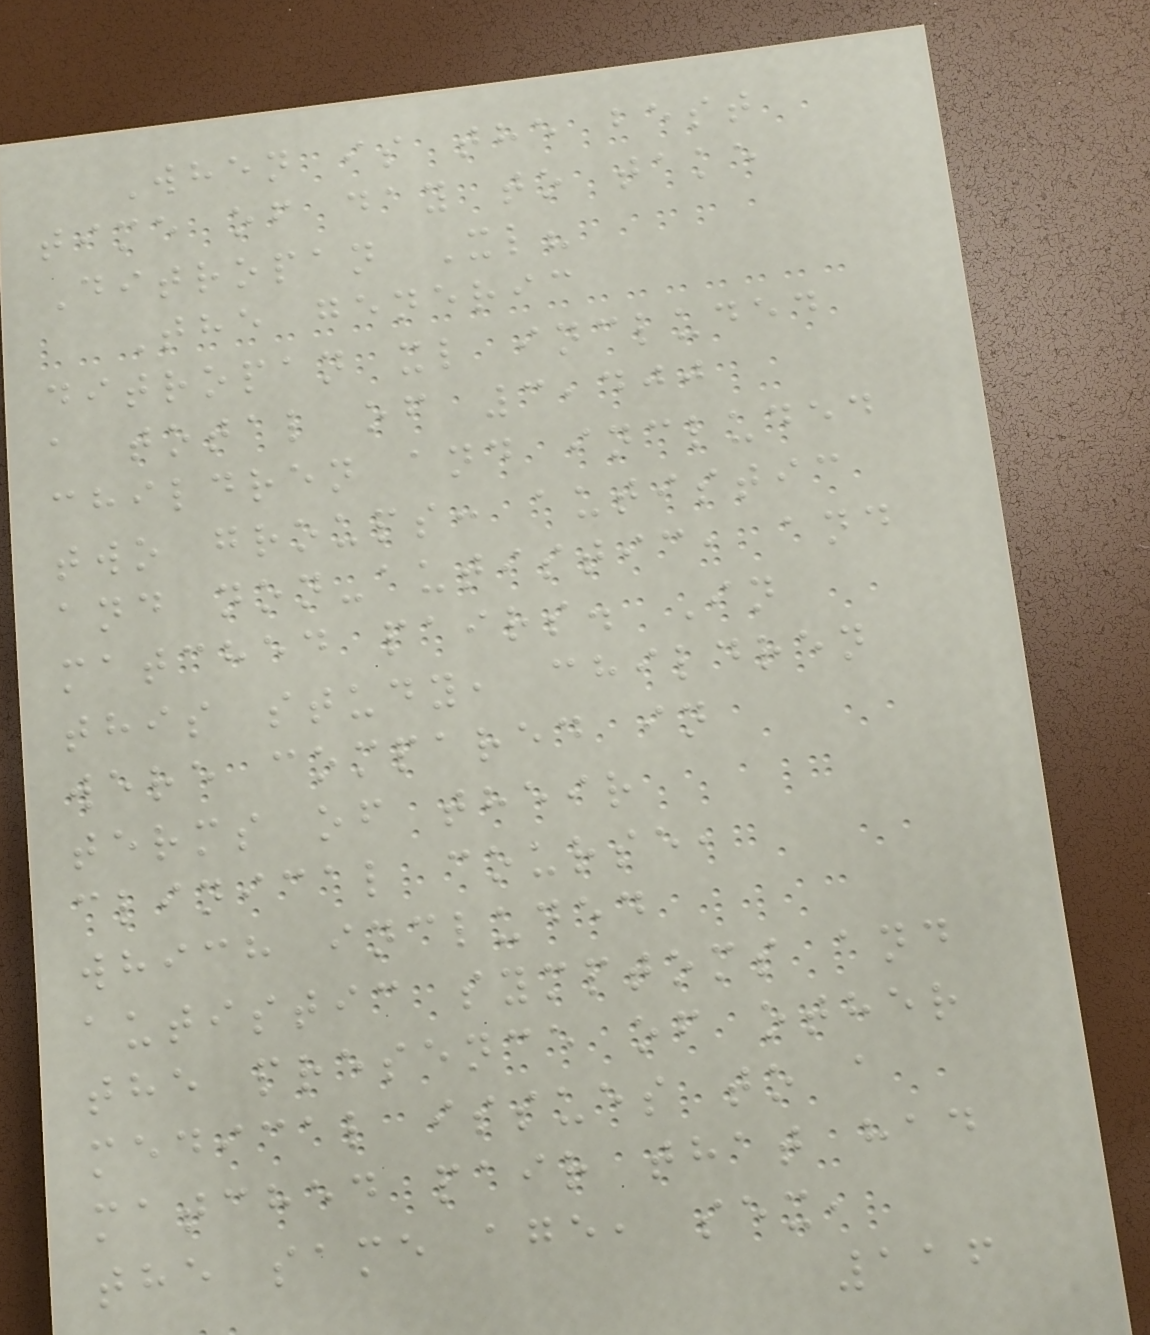When is the best
time of day to take
Ditropan Xl?
The generic
ditropan xl included
a total of 3,400
children and included
two groups: autistic
and non-autistic, and
matched pairs. In
this study, children
were compared in
terms of their
clinical course,
which included
autistic symptoms and
the presence of other
medical issues to a
matched pair that had
the same age, sex,
116
